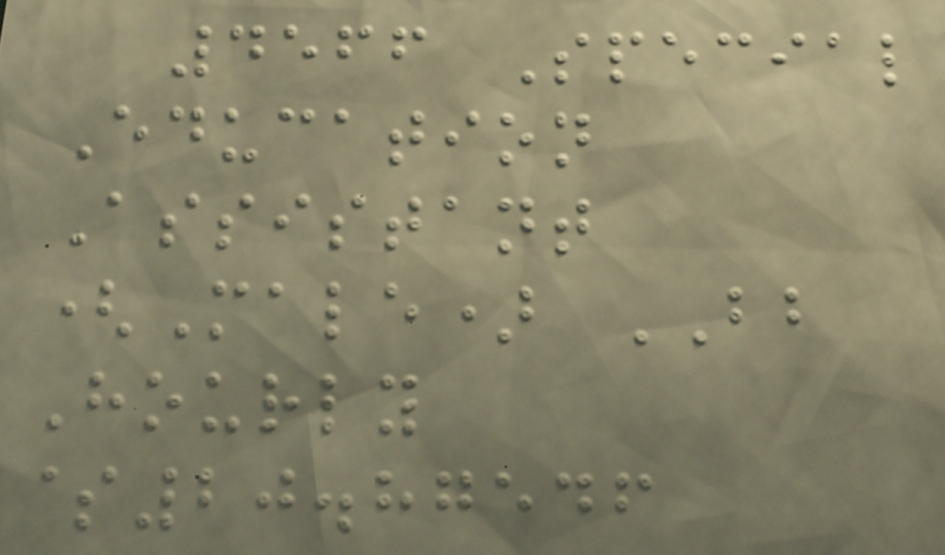4566 Special
Education
Assistant
(Male) BB
Hourly
$20.87546
